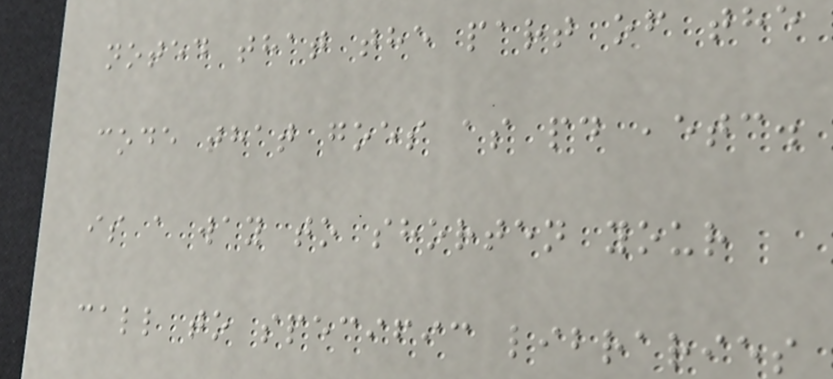noted that the part of the
code that goes as pd ,etc.
is a way to shorten your
call to specific libraries
